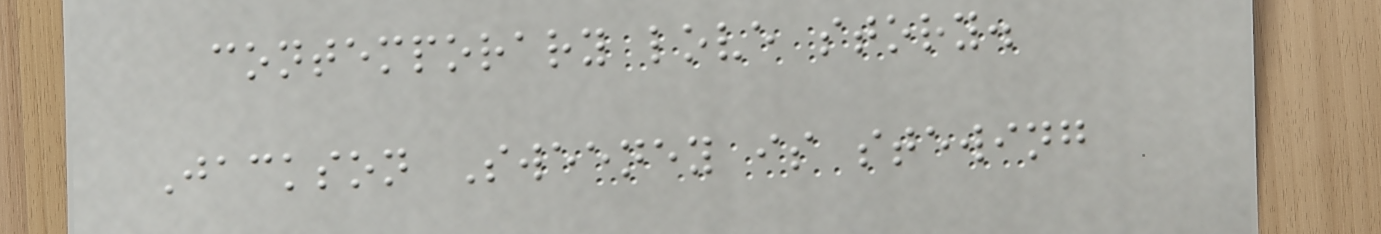contemporary love story.
Jackson Sweeney is stewing
